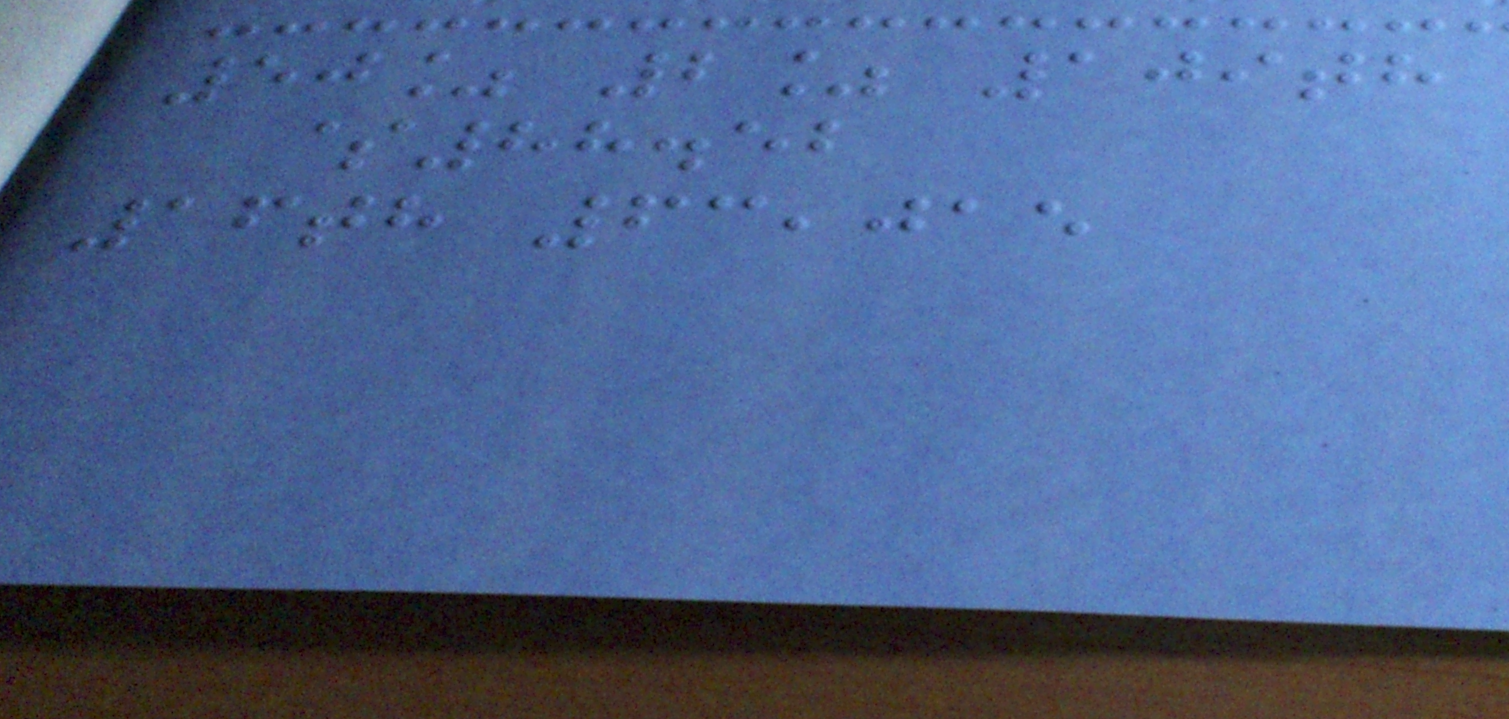50% 2% 109th
$88.52
16th 63,015
